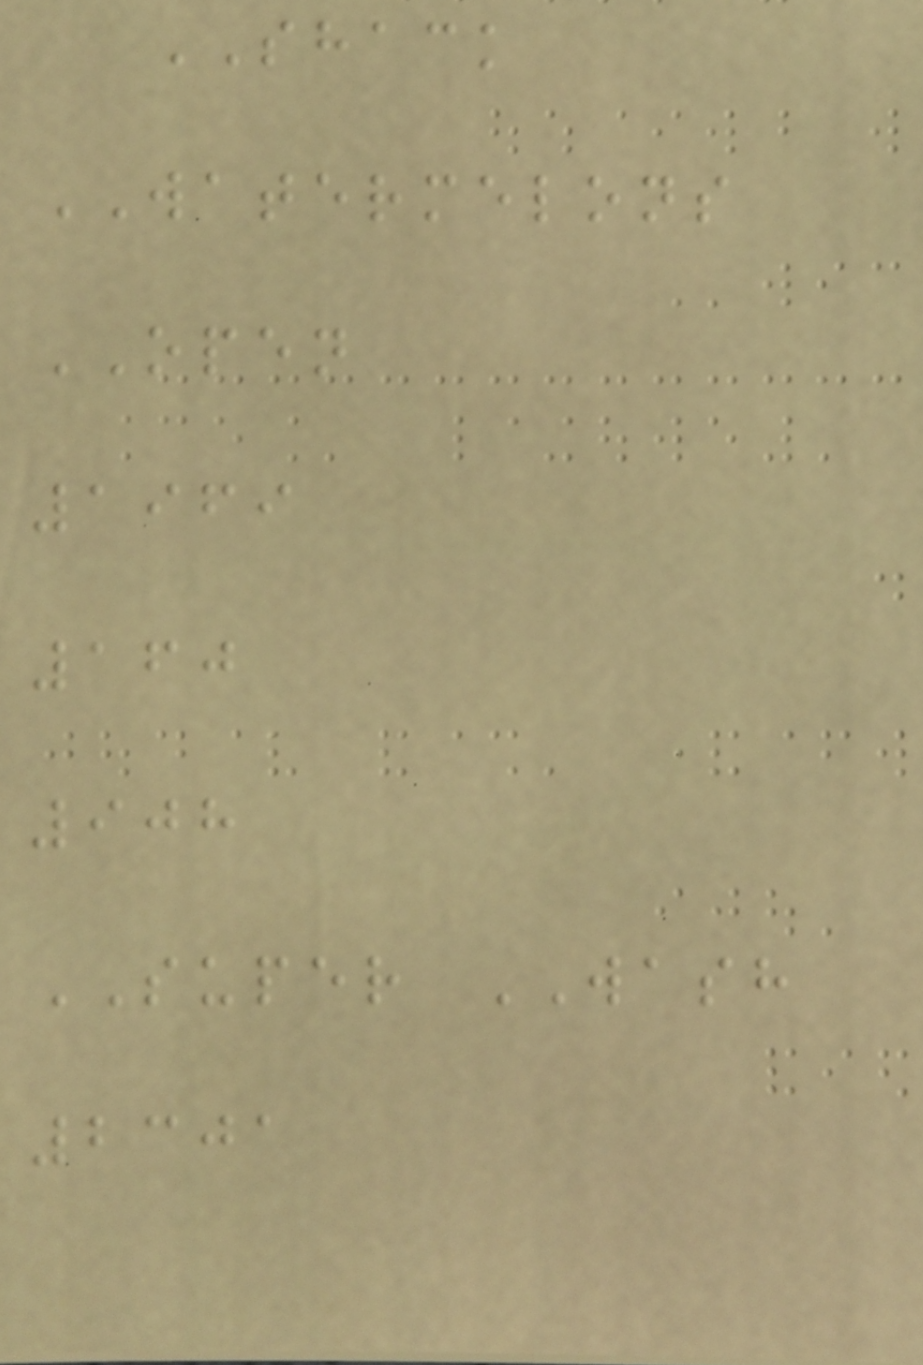SHACK
WATERMELONS
OPEN
1969
160
908
SUPER WASH
2301
